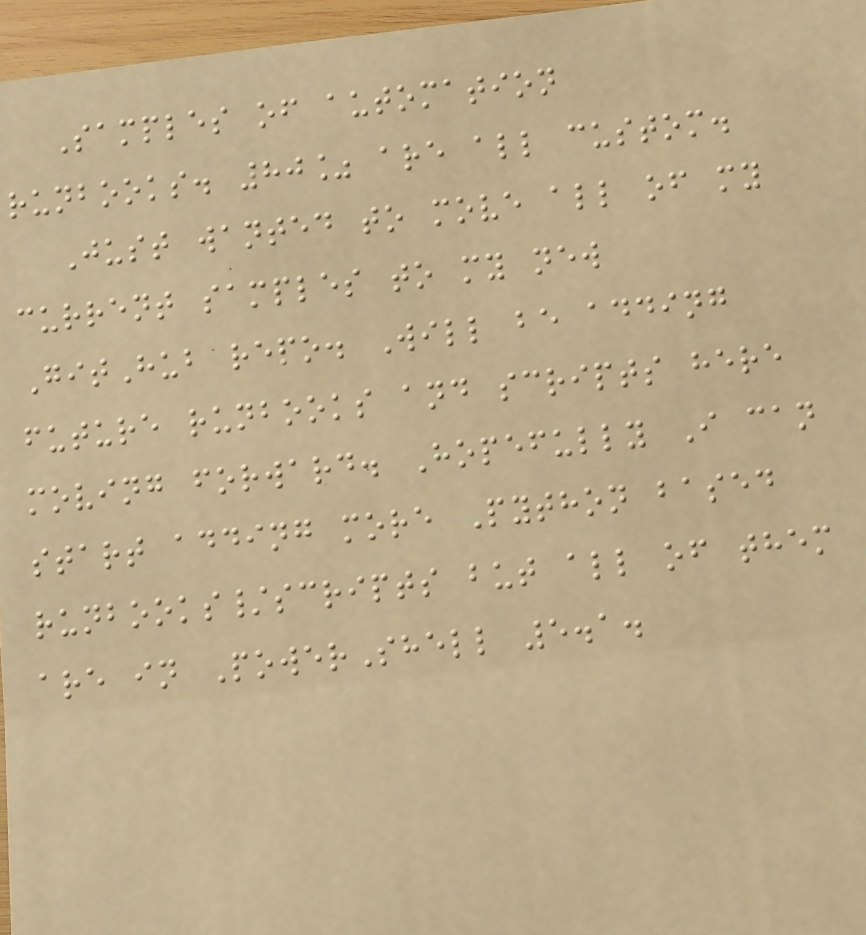Samples of automation
runbooks. 80% are all custom.
Just wanted to move all of my
current samples to my new
GitHub repo. Will be adding
future runbooks and scripts here
moving forward. Hopefully I can
start adding more Python based
runbooks/scripts but all of them
are in PowerShell 5.1.
